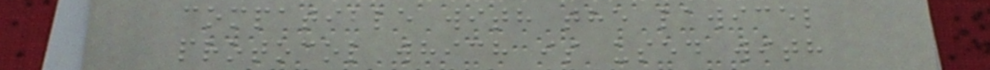compatible with the lawicel
protocol which is used with
